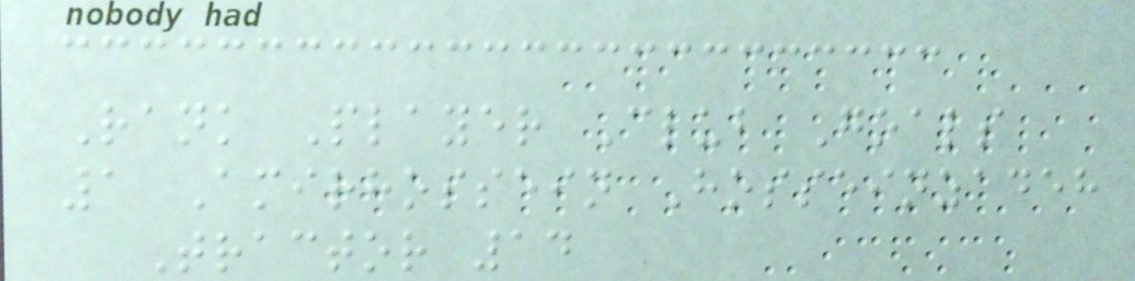Rank Player Club Goals
1 Amirhossein Hosseinzadeh
Tractor 14
